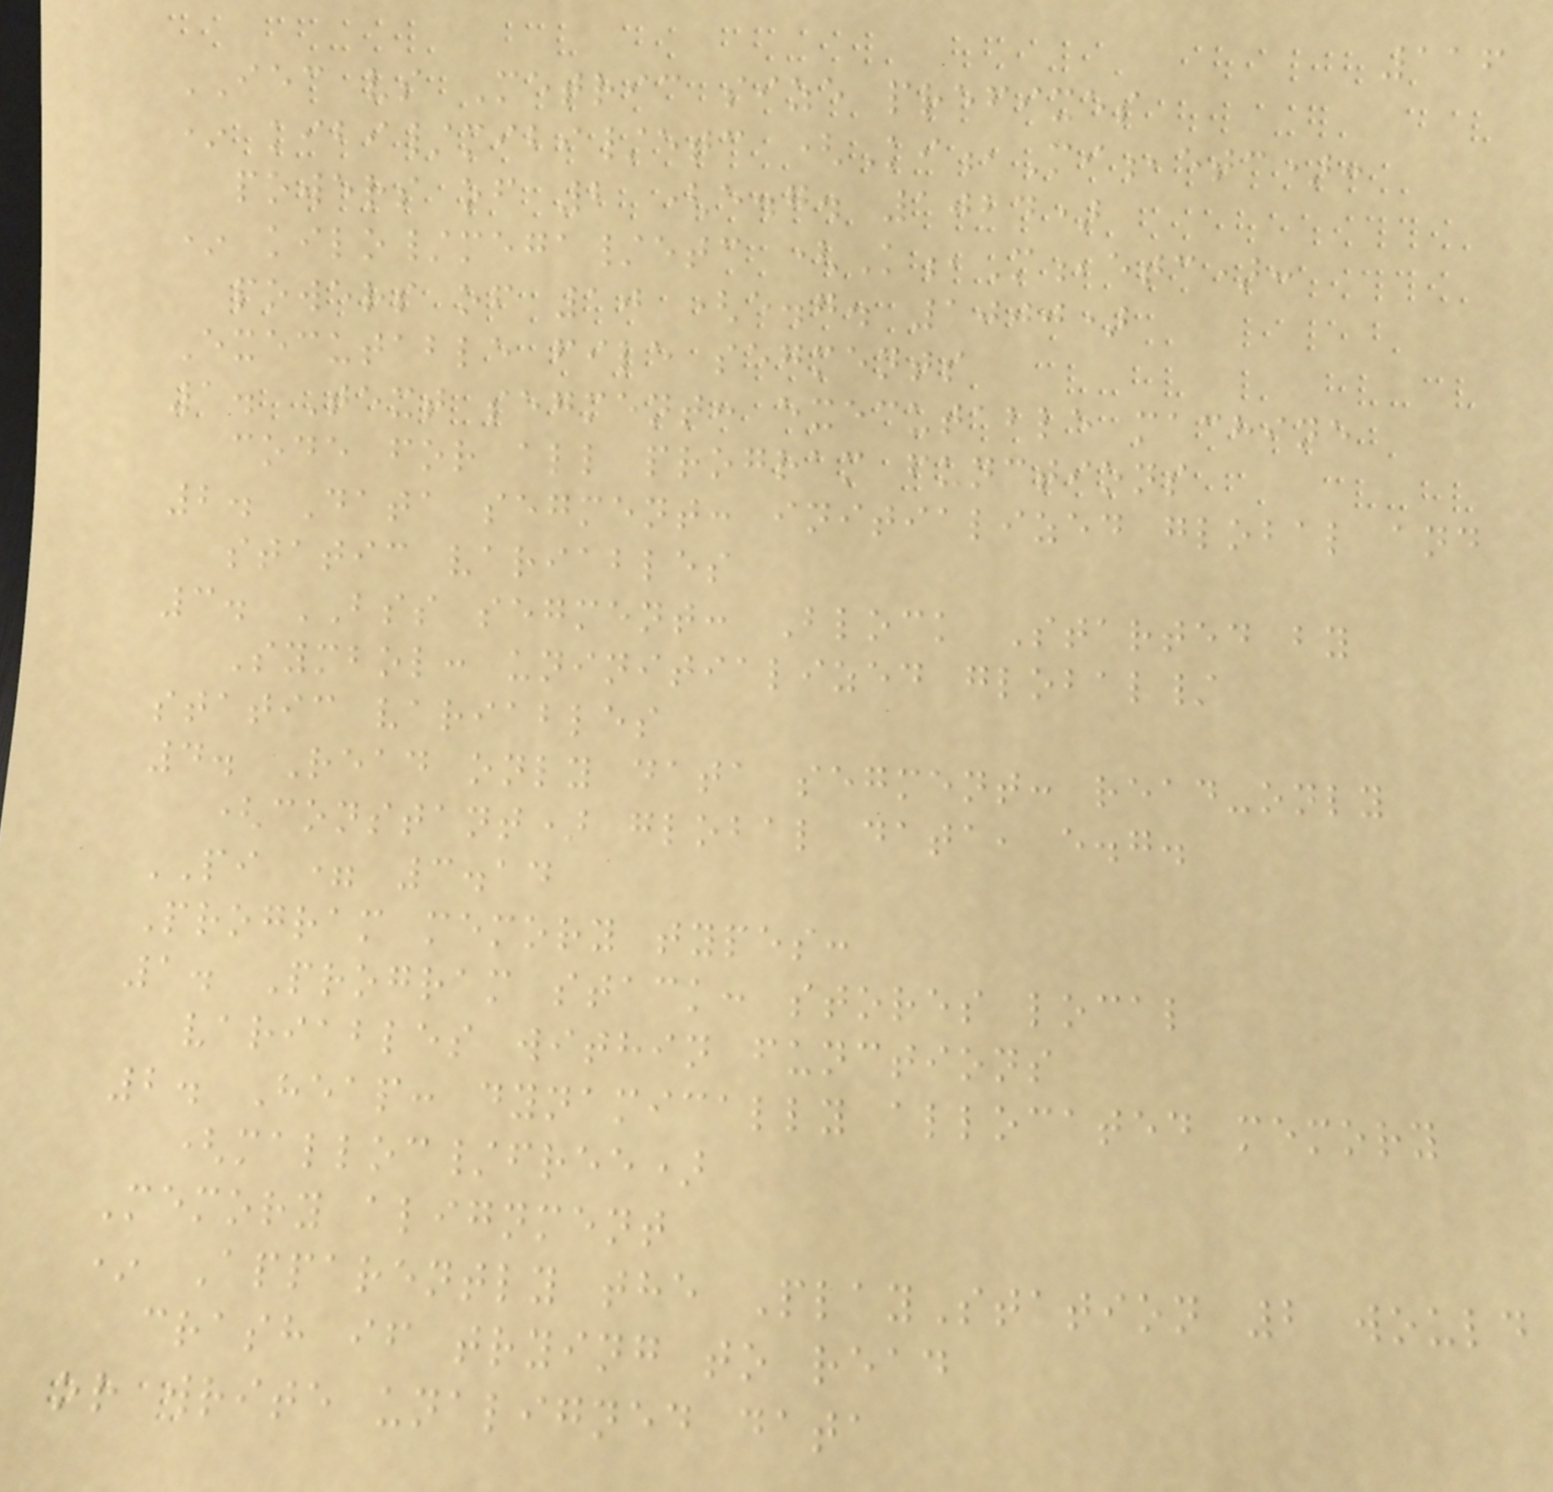116
IEC vs Metric size prefixes
* kibi/mibi/etc (Ki,Mi,etc):
powers of 2 (e.g. 1024)
* kilo/mega/etc (K,M,etc):
powers of 10 (e.g. 1000)
Executable file segments
1. Text segment: executable machine
code for all program functions
2. Data segment: initialized global and
static variables
3. BSS segment: Block Started by
Symbol: uninitialized global/
static variables
4. Read only data segment: read-only
(constant) global data, e.g.
PI = 3.14
Program memory types:
1. Program stack: stores local
variables within functions
2. Heap: dynamically allocated memory
(malloc/free)
Memory alignment
* Apparently the PlayStation 2 would
crash if trying to read
or write unaligned data
